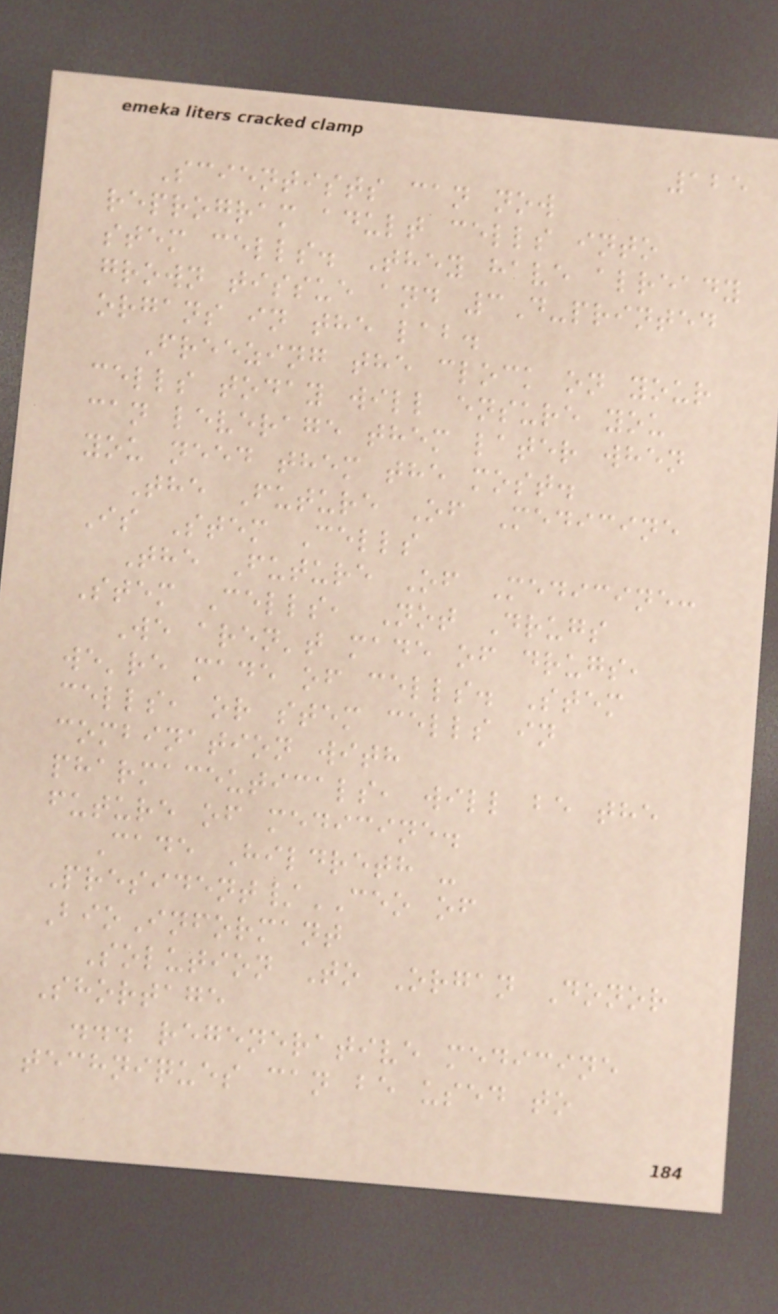125
Scientists can now
reprogram adult cells into
stem cells. They have already
grown tissue and 3D-printed
organs in the lab.
Freezing the clock on your
cells today will ensure you
can leverage them later when
you need them the most.
The Future Of Medicine
Is Stem Cells
The Future Of Medicine:
Stem Cells, Not Drugs
We aren't made of drugs,
we're made of cells. Stem
cells, or stem cells in
combination with
pharmaceuticals, will be the
future of medicine.
Cade Hildreth -
President/CEO of
BioInformant
Solution To Organ Donor
Shortage
... regenerative medicine
techniques can be used to
